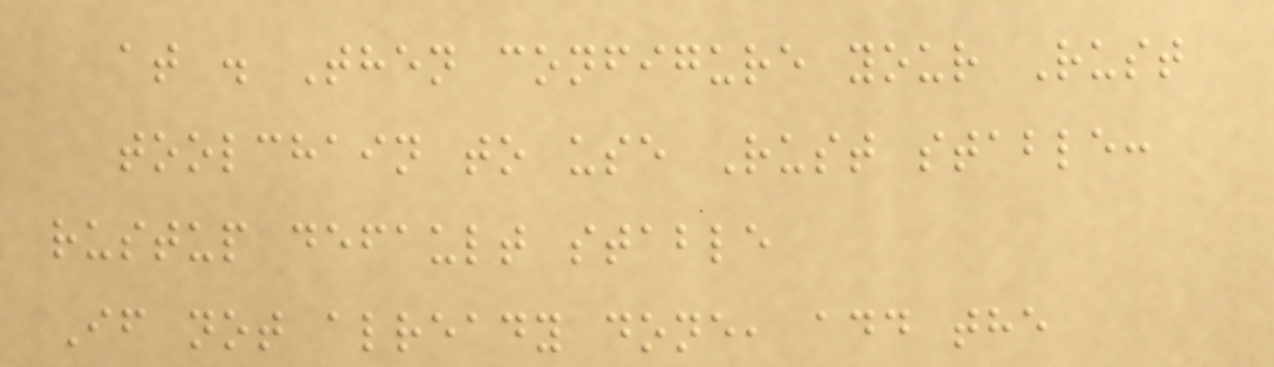at . Then configure your Rust
toolchain to use Rust stable:
rustup default stable
If not already done, add the
